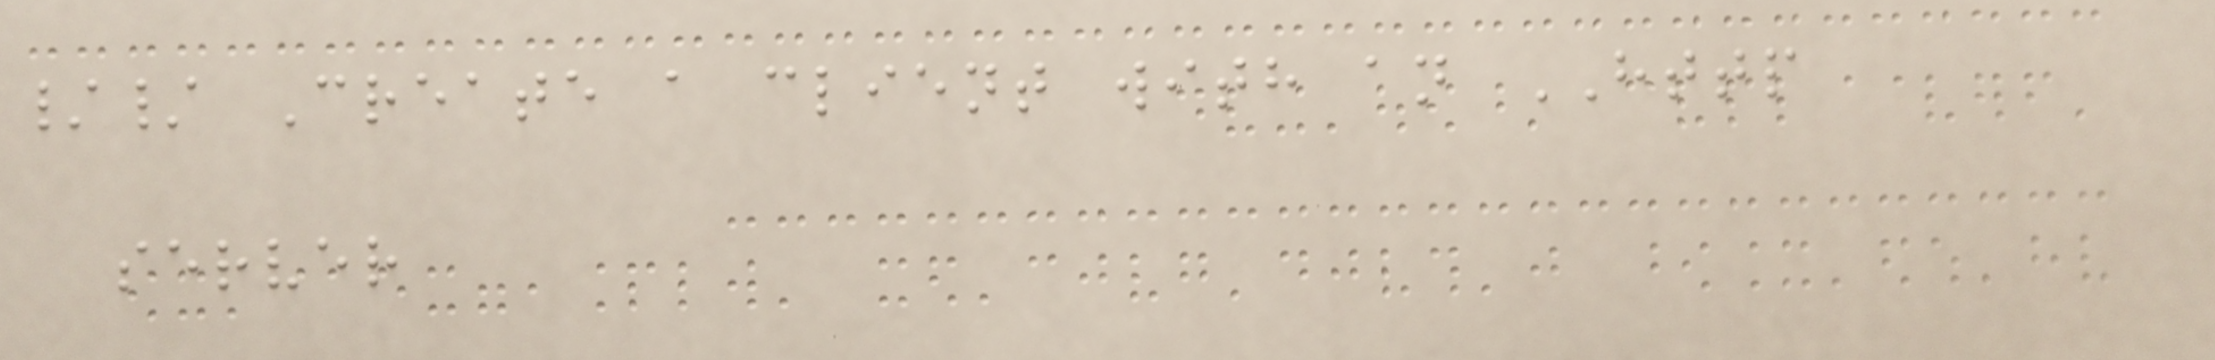// Create a client with an HTTP
server
